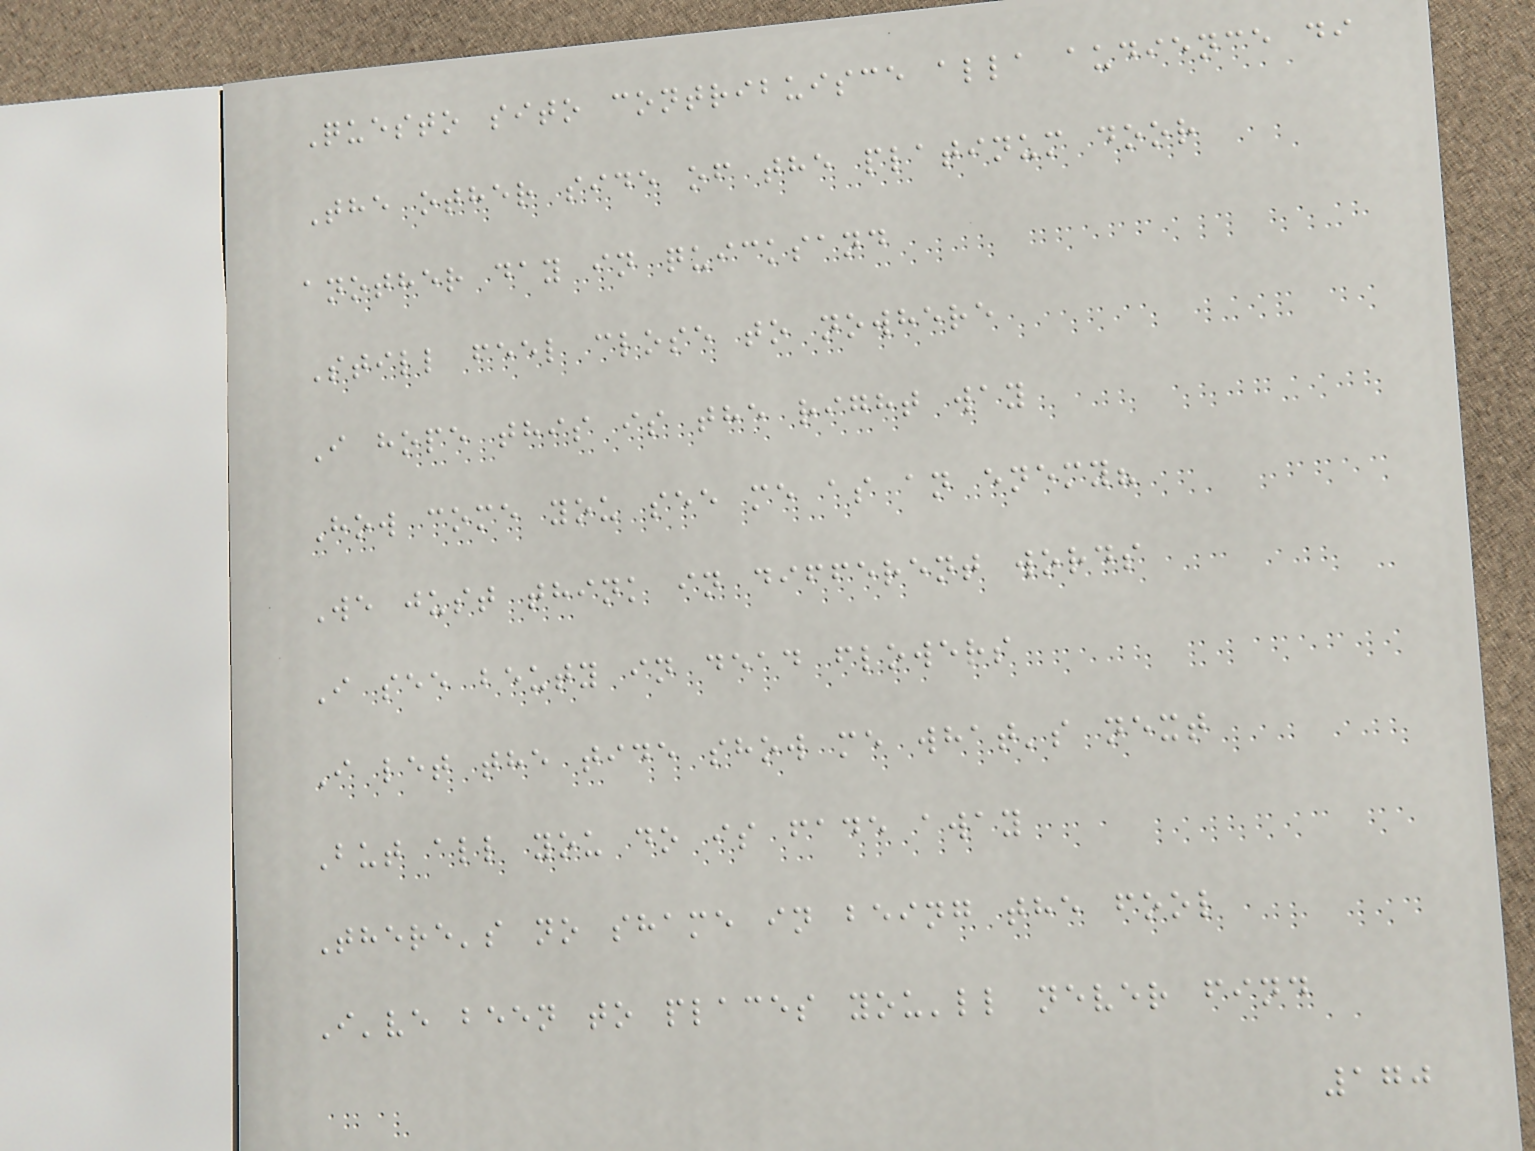Questo sito contribuisce alla audience di
The other side of the platinum door
another day in quicksand
Still feel close to nowhere
I hope this is the right way
How come you see me as an enemy?
We just think in different words
I see beuty in dead flowers
I let the tide show me what's next
But all you do is fade away
There's no shame in being the fool
I've been to places you'll never find
170
